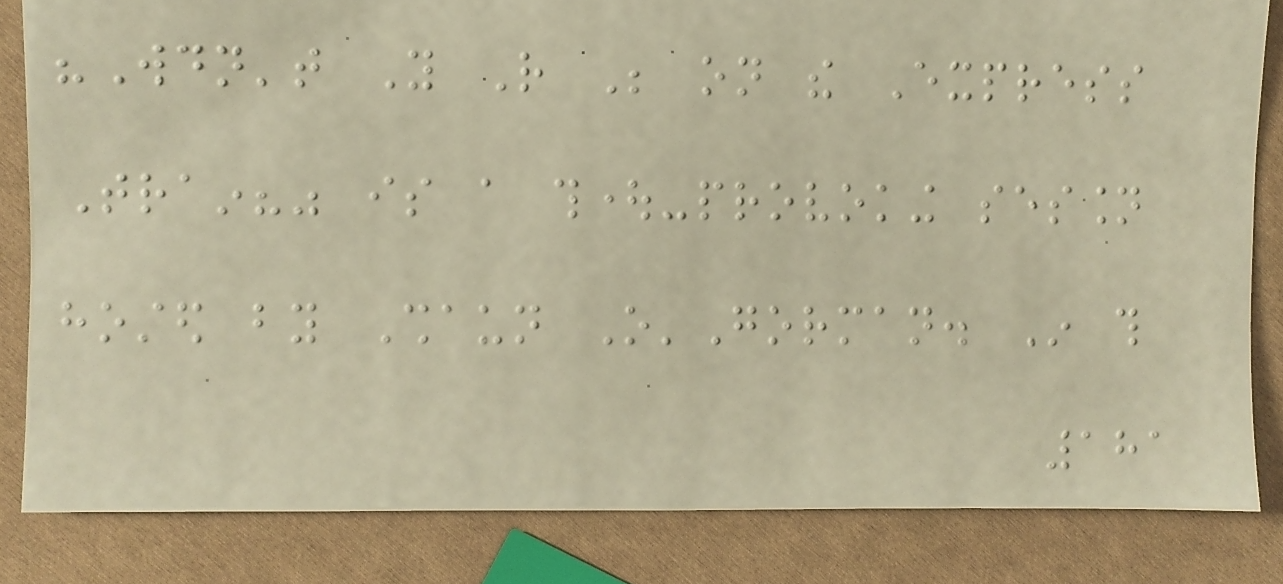"Wouldn't You Rather Be on the Express
Train?" is a thought-provoking session
hosted by Shaun O'Gorman. In this
181
